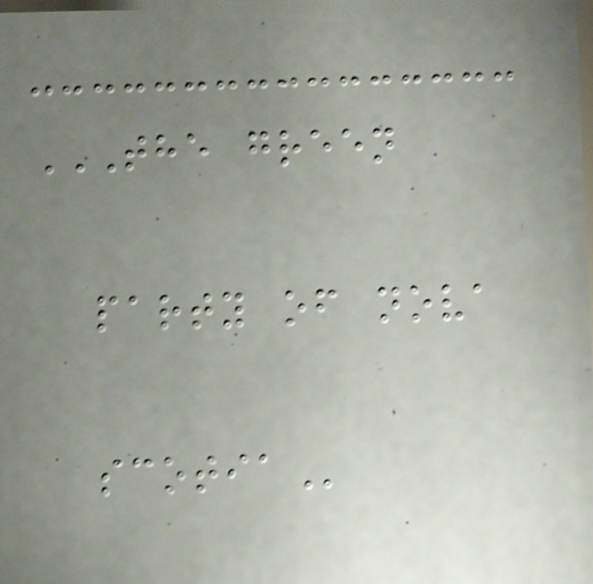THE GREEN
PARTY OF NOVA
SCOTIA
